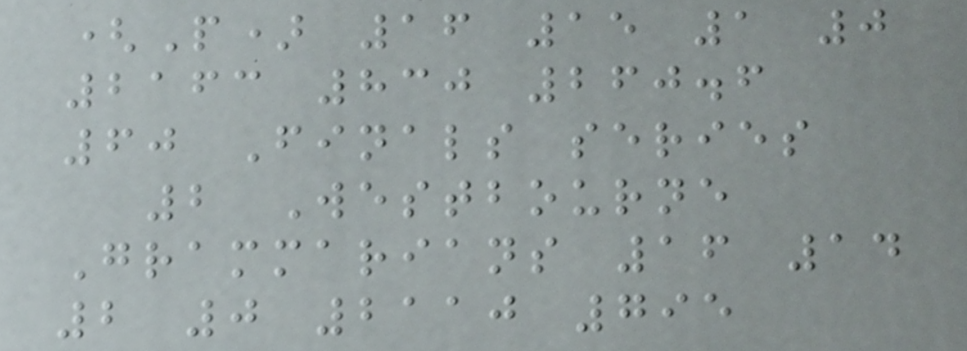(P) 16 15 1 0
2163 830 260.6
60 Finals series
2 Westbourne
Grammarians 16 14
2 0 2110 795
